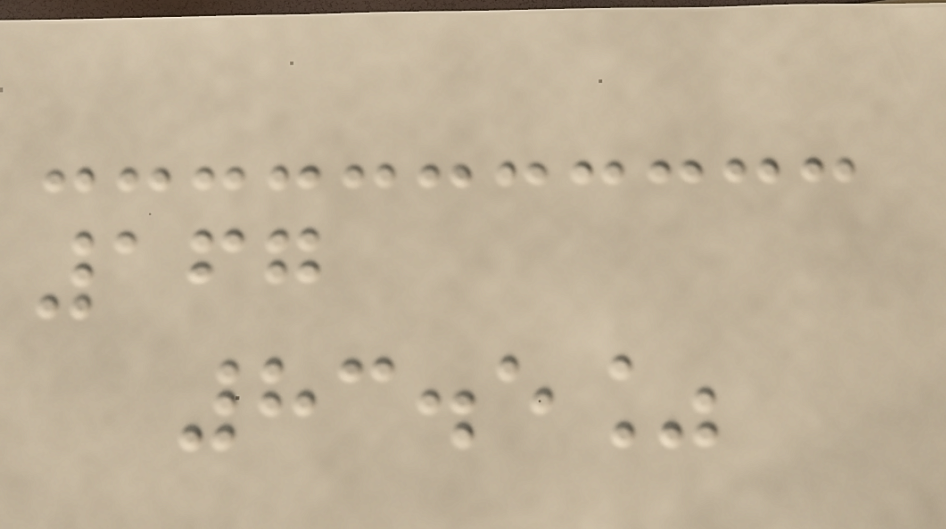167
83.5%
